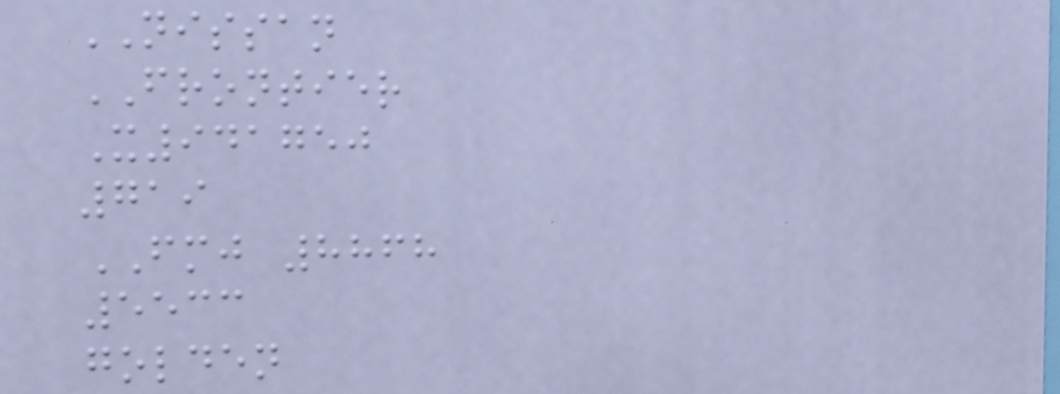NISSAN
FRONTIER
X941750
719
FMJ 8868
5533
golden
